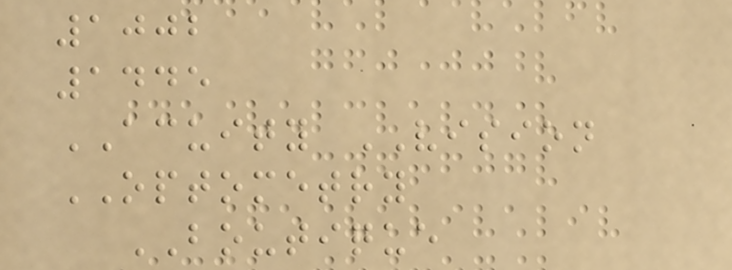1002
1445
ACUITY VISION
OPTOMETRY
BOUTIQUE
